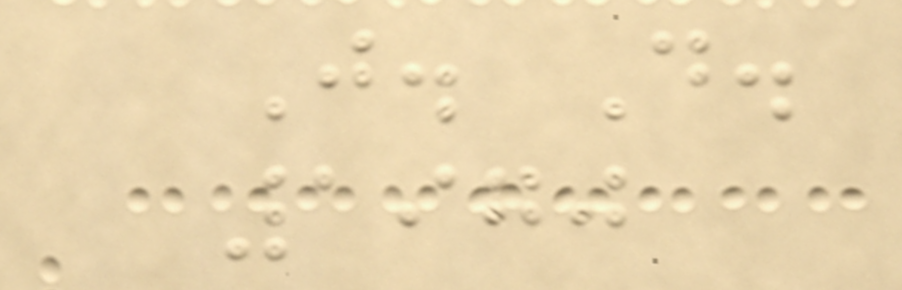J. D.
1970
